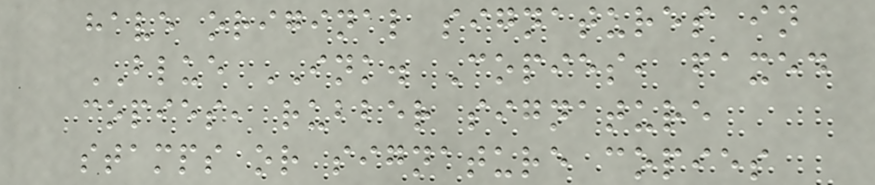have original signatures in
BLUE INK. Copies, faxed
copies, rubber signature
stamps or signature copies
